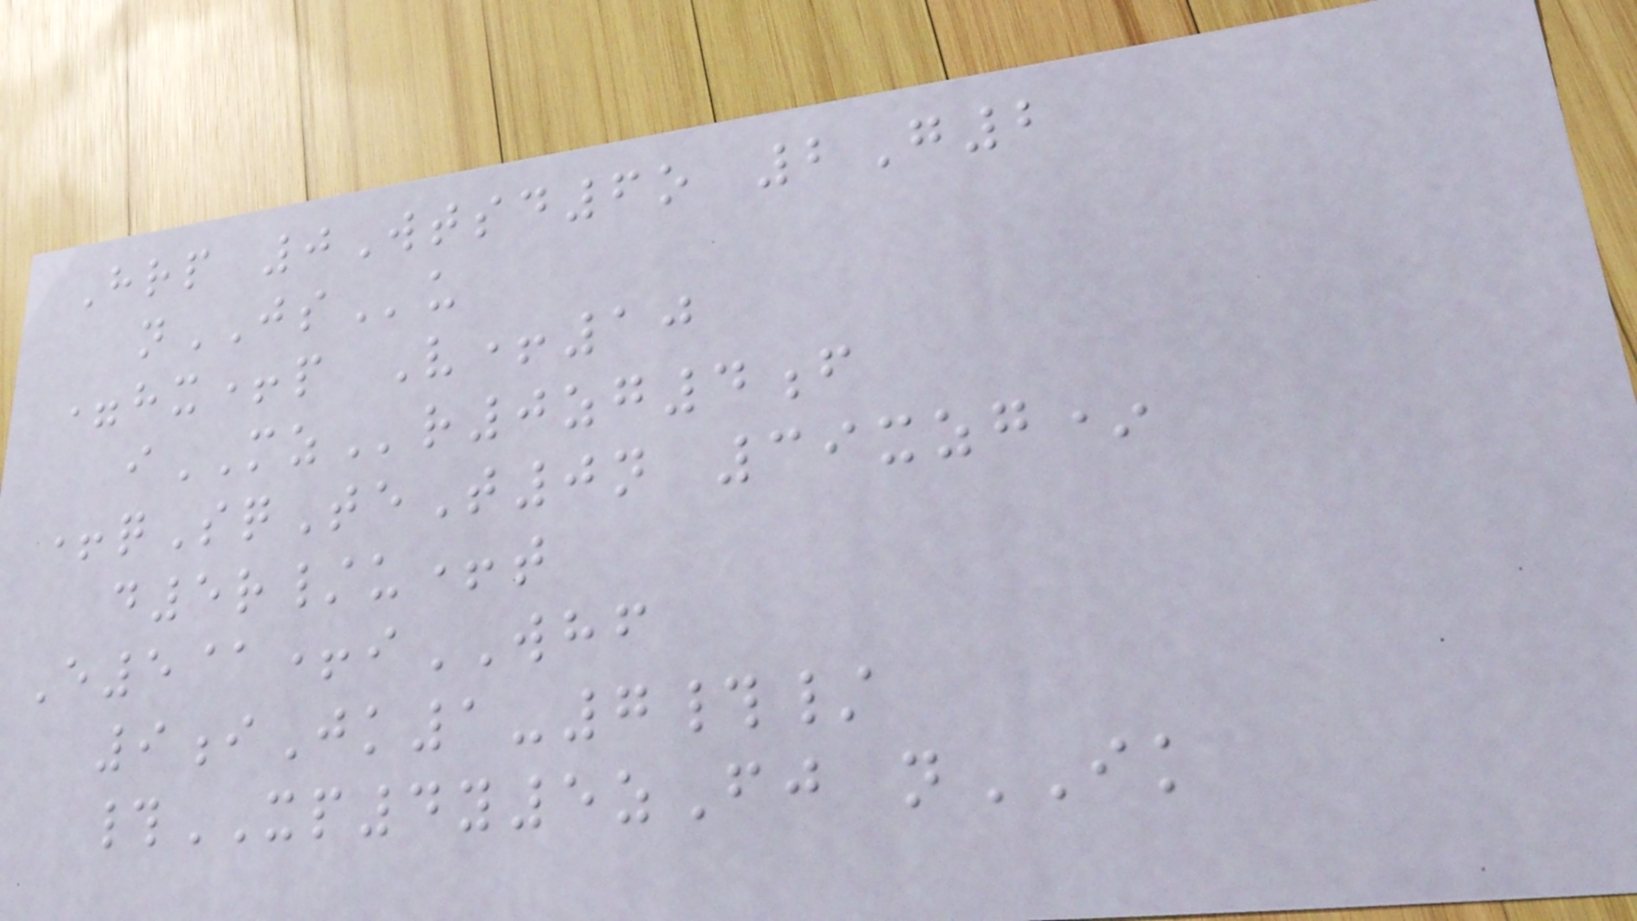Hrp 0Wtsd6o 2G2
nJSu
=hx+p V+10
iMZr0zg4f
+qSqTeT0n 39xzg*
d5r/u+t
E5@+iWHF
9iJk1-7#/
#XP4y5zFj nIK
